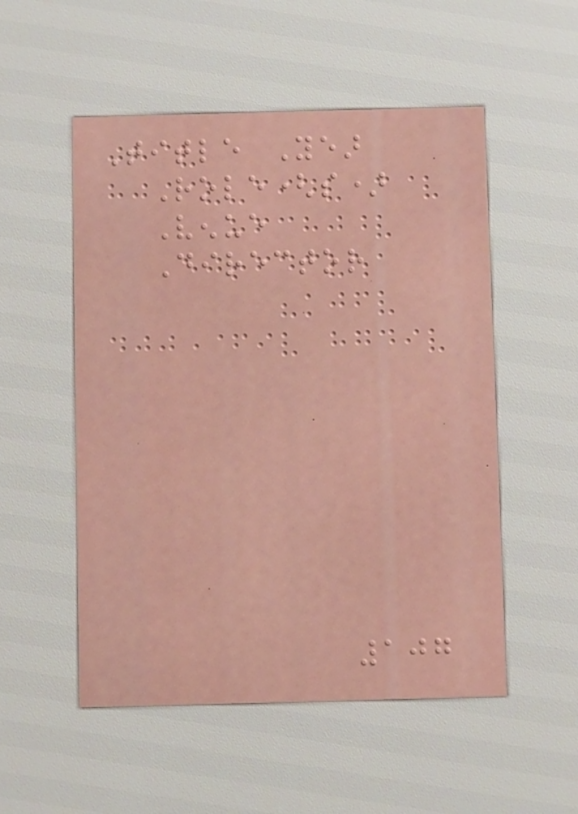Title Year
Role(s)
Venue
Director
107
